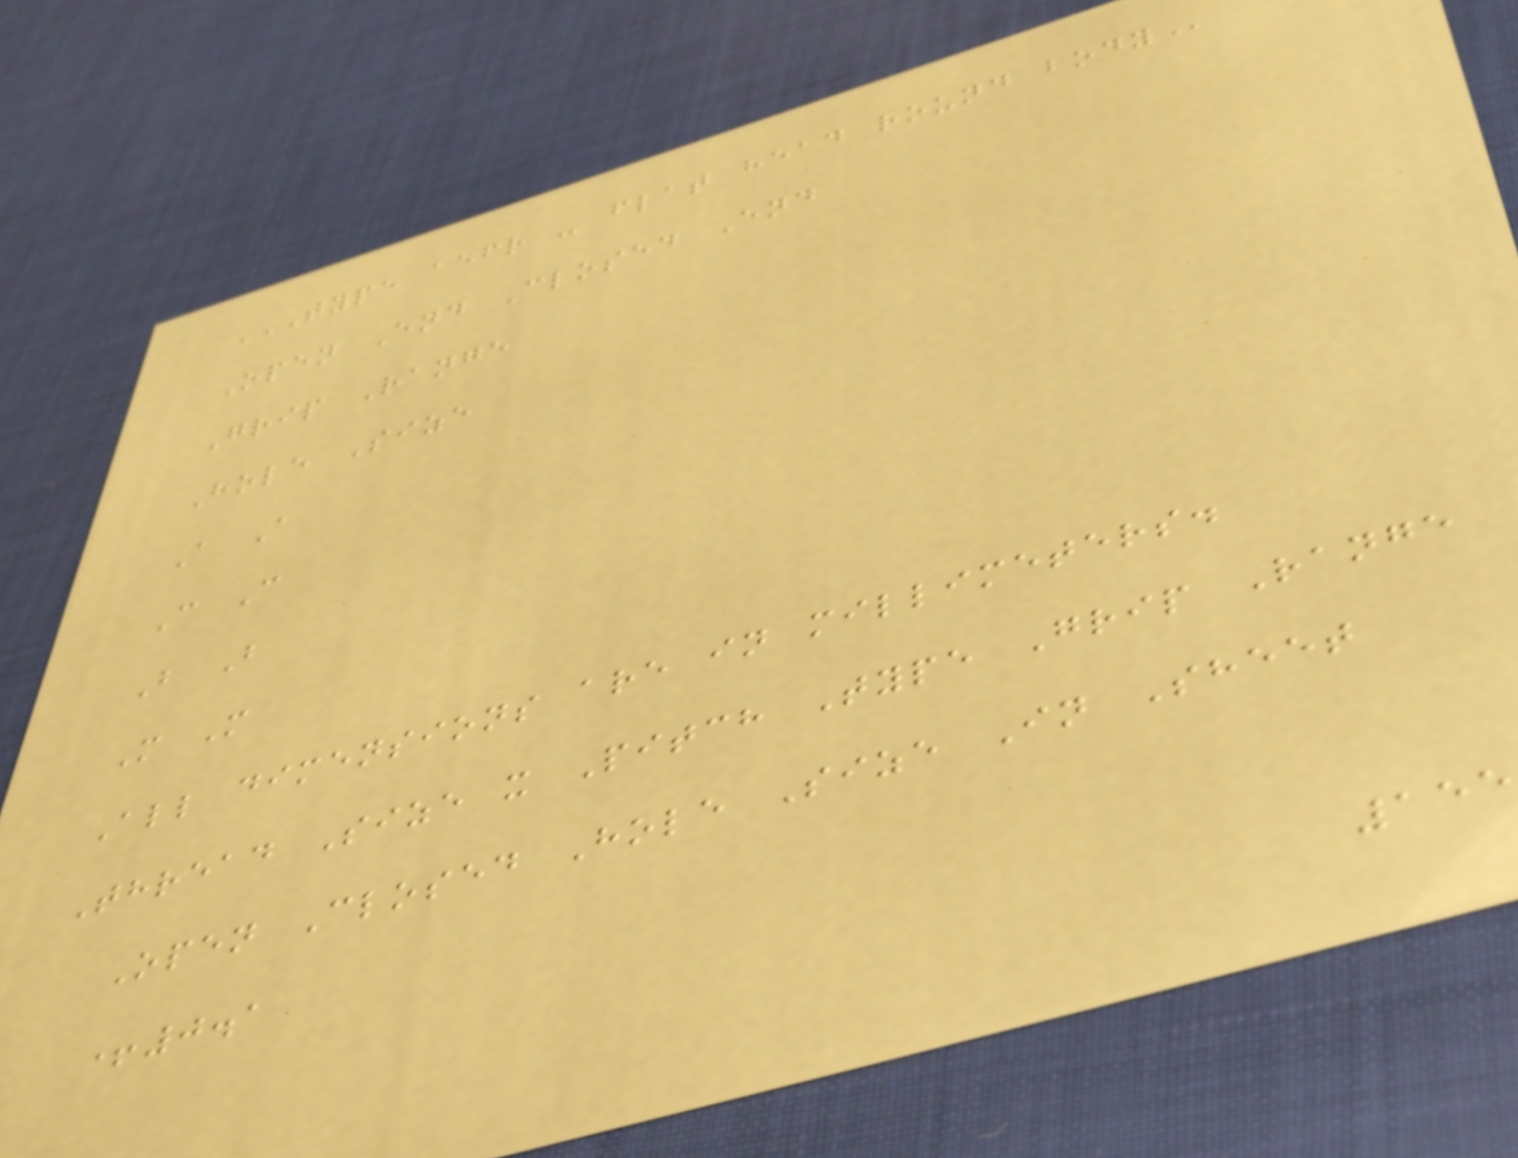TYPE AEFR - FLAT HEAD ROUND BODY
Open End Closed End
Grip Range
Hole Size
A A
C C
B B
M M
All dimensions are in millimeters.
Thread Size x Pitch Type Grip Range
Open Closed Hole Size In Sheet
+0.1
155
